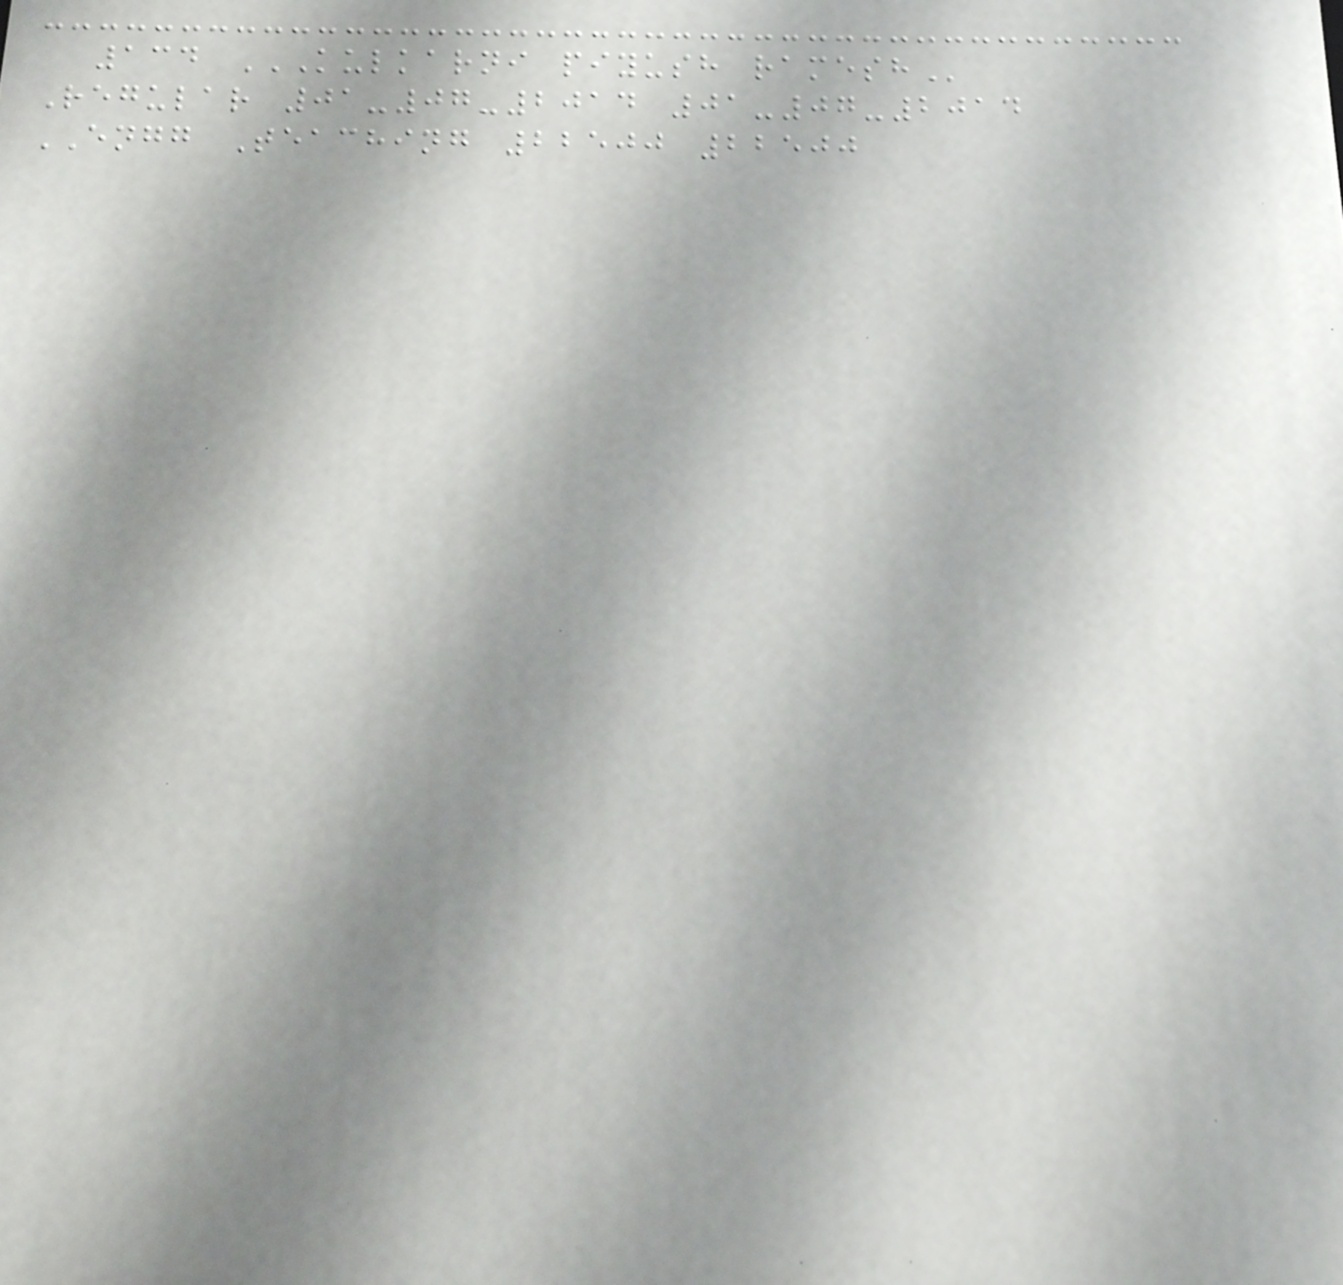134 KULKARNI PIYUSH RAMESH
Regular 01-07-2014 01-07-2014
ENGG Teaching 22500 22500
